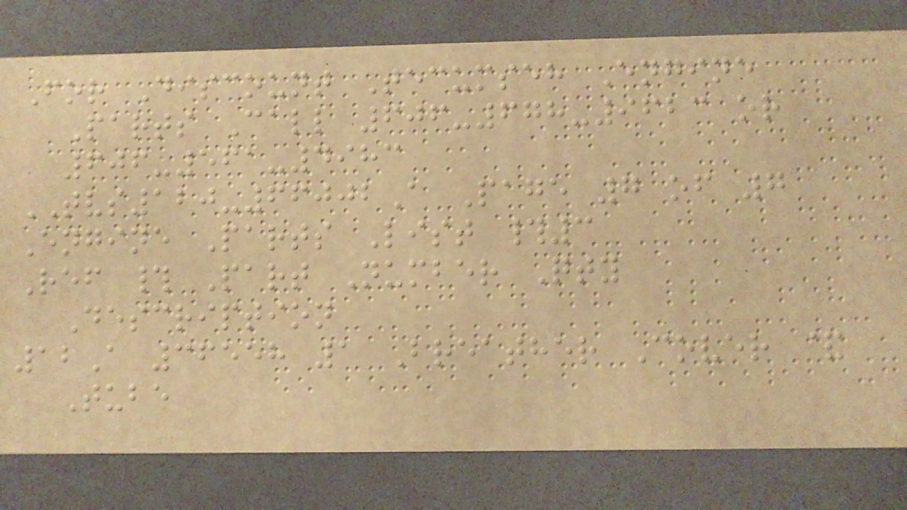For Discount Tecumseh Engine
Parts Call 606-678-9623 or
606-561-4983
TVS120-66002A Page 7 of 7
Engine Parts List #3
Ref # Part Number Qty
Description
12A 36558 1 Breather Cover &
Tube
